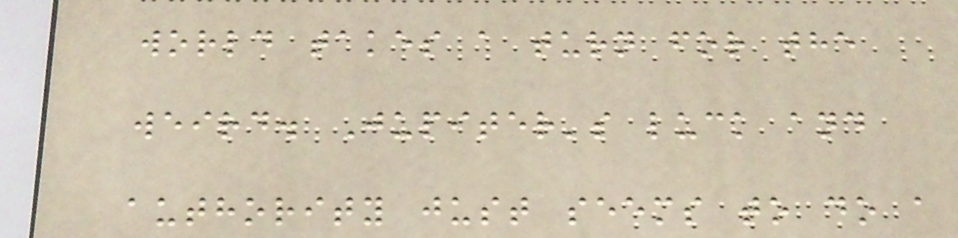world takes a turn for the
weird. Jupiter's luck and
authority just seems to do a
